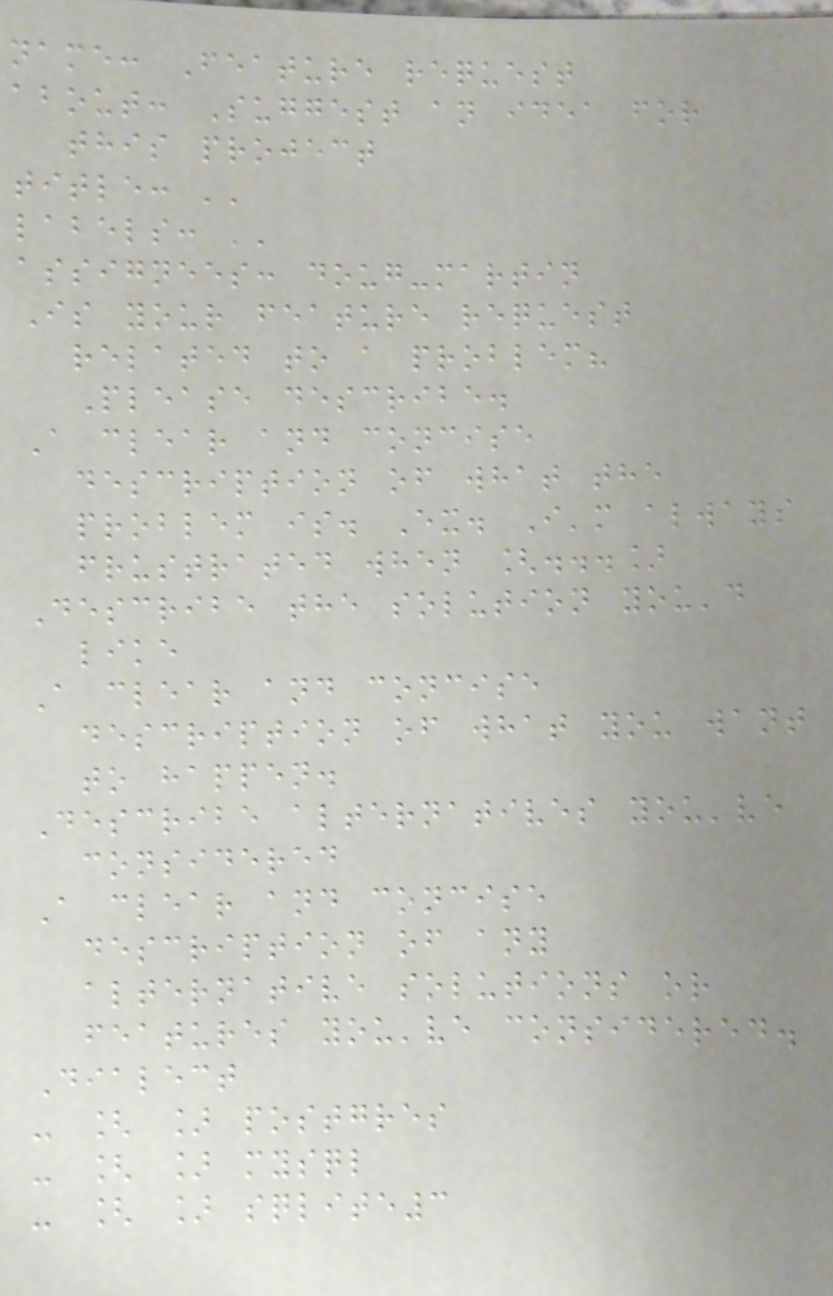name: Feature request
about: Suggest an idea for
this project
title: ''
labels: ''
assignees: doug-martin
Is your feature request
related to a problem?
Please describe.
A clear and concise
description of what the
problem is. Ex. I'm always
frustrated when [...]
Describe the solution you'd
like
A clear and concise
description of what you want
to happen.
Describe alternatives you've
considered
A clear and concise
description of any
alternative solutions or
features you've considered.
Dialect
- [ ] postgres
- [ ] mysql
- [ ] sqlite3
